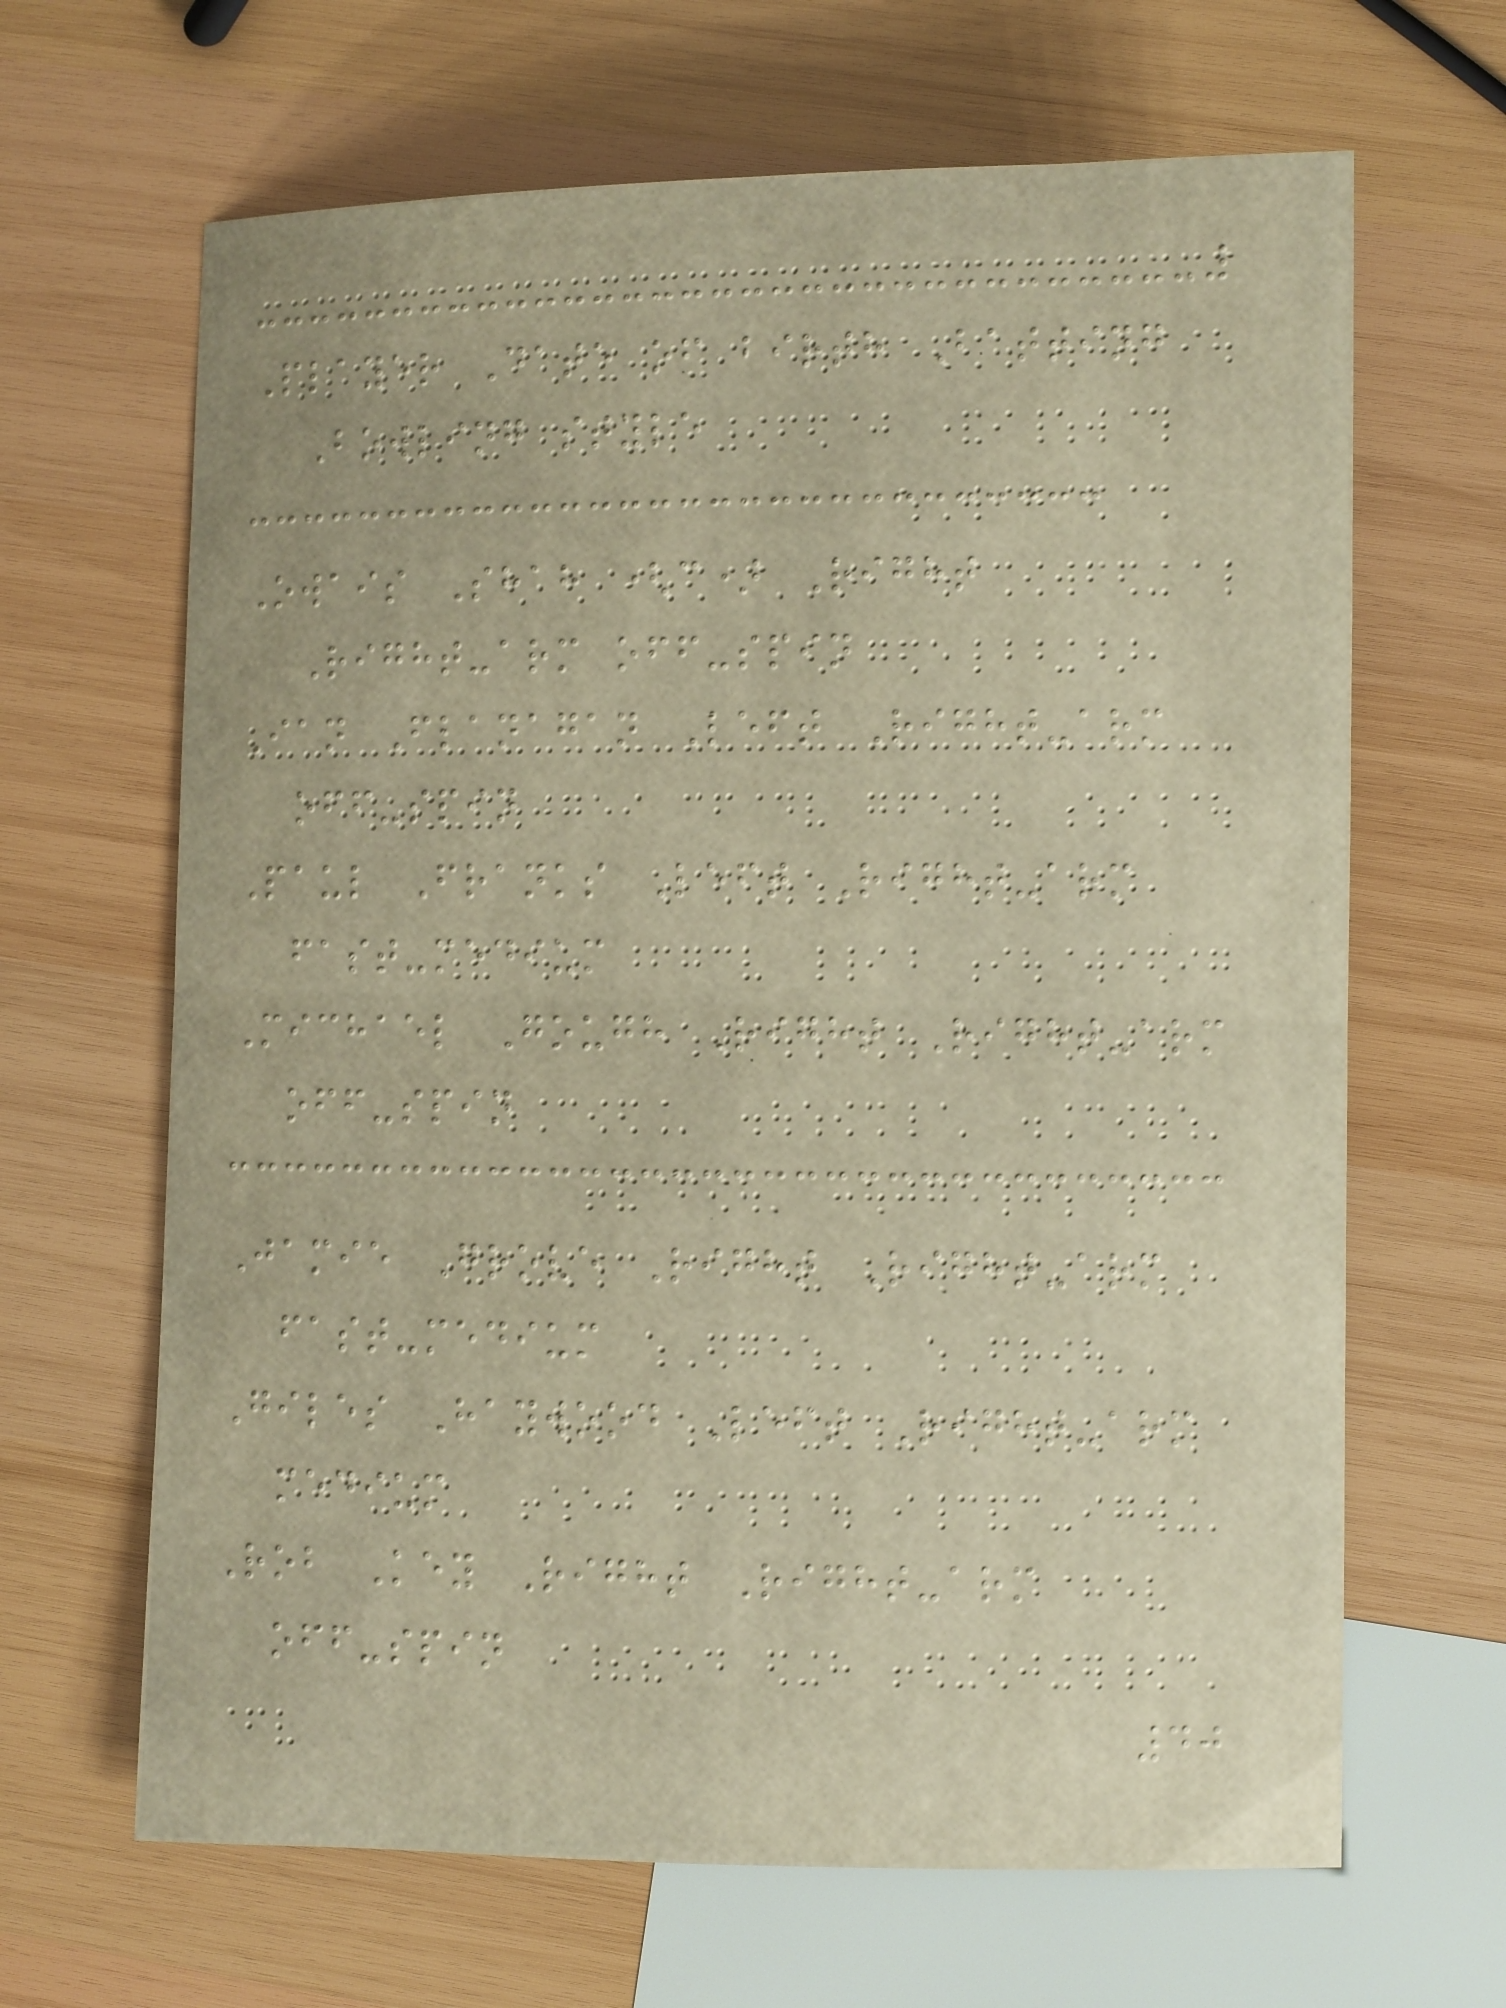Player Date of birth Batting
Bowling style
Owais Shah (c) Right
Right-arm off-spin
Ian Flanagan Left Right-arm
off-spin
Paul Franks Left Right-arm
fast-medium
Michael Gough Right Right-arm
off-spin
Jamie Grove Right Right-arm
fast-medium
Giles Haywood Left Right-arm
medium
Rob Key Right Right-arm
off-spin
40
